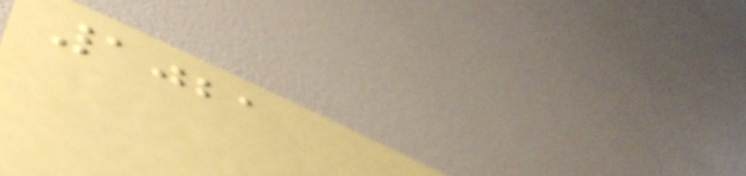1021
